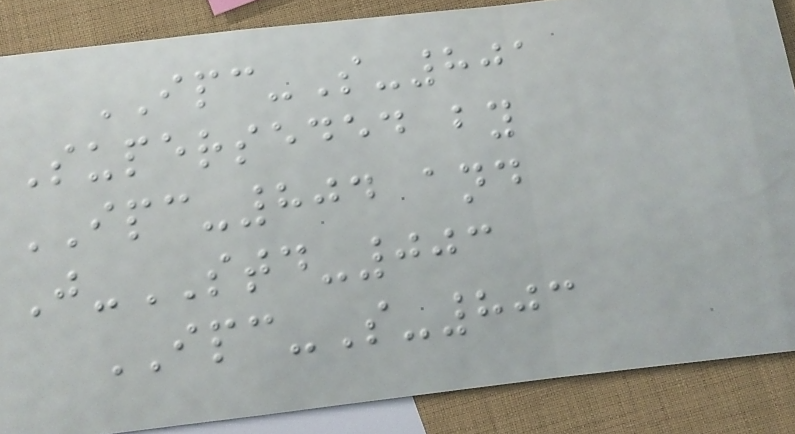IPC-S-801
Superseded by
IPC-804 and
J-STD-003
IPC-S-803
